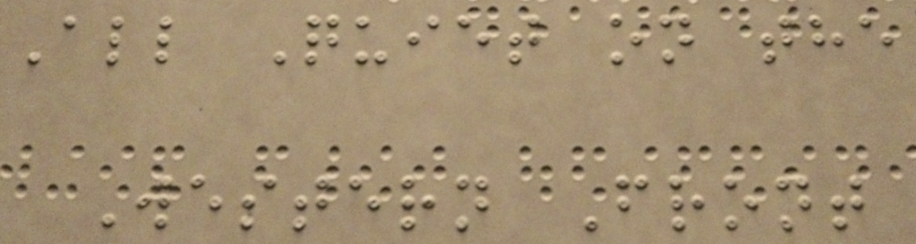All Quiet on the
Western Front
